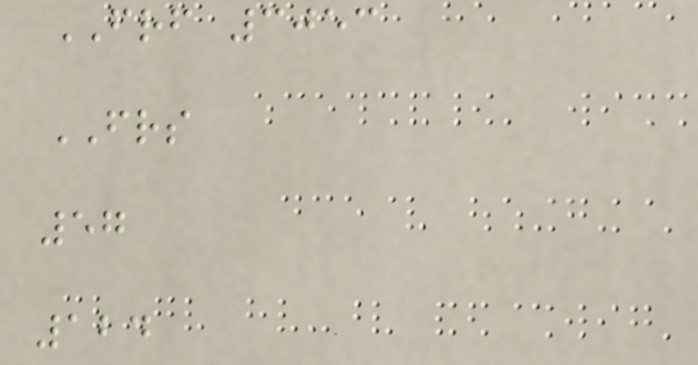FRF 3053
FRS
57
124
